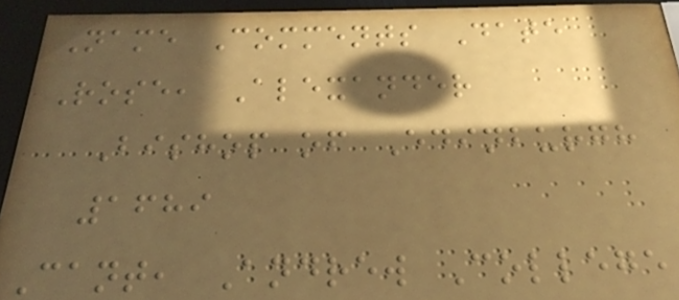Name Comments Date
Rose, Alexander
Bishop of Edinburgh
1689
Cant, Andrew College
